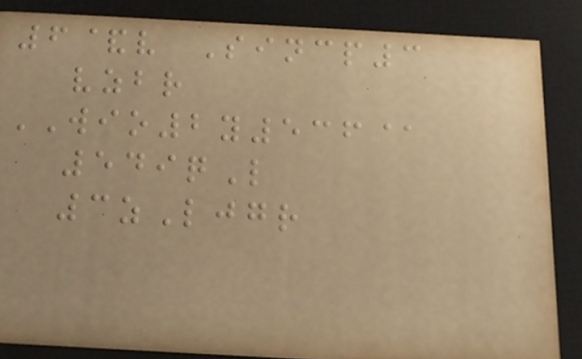6&v Sincp3
vzbr
WIO2y536@
549qL
3zLjgr
